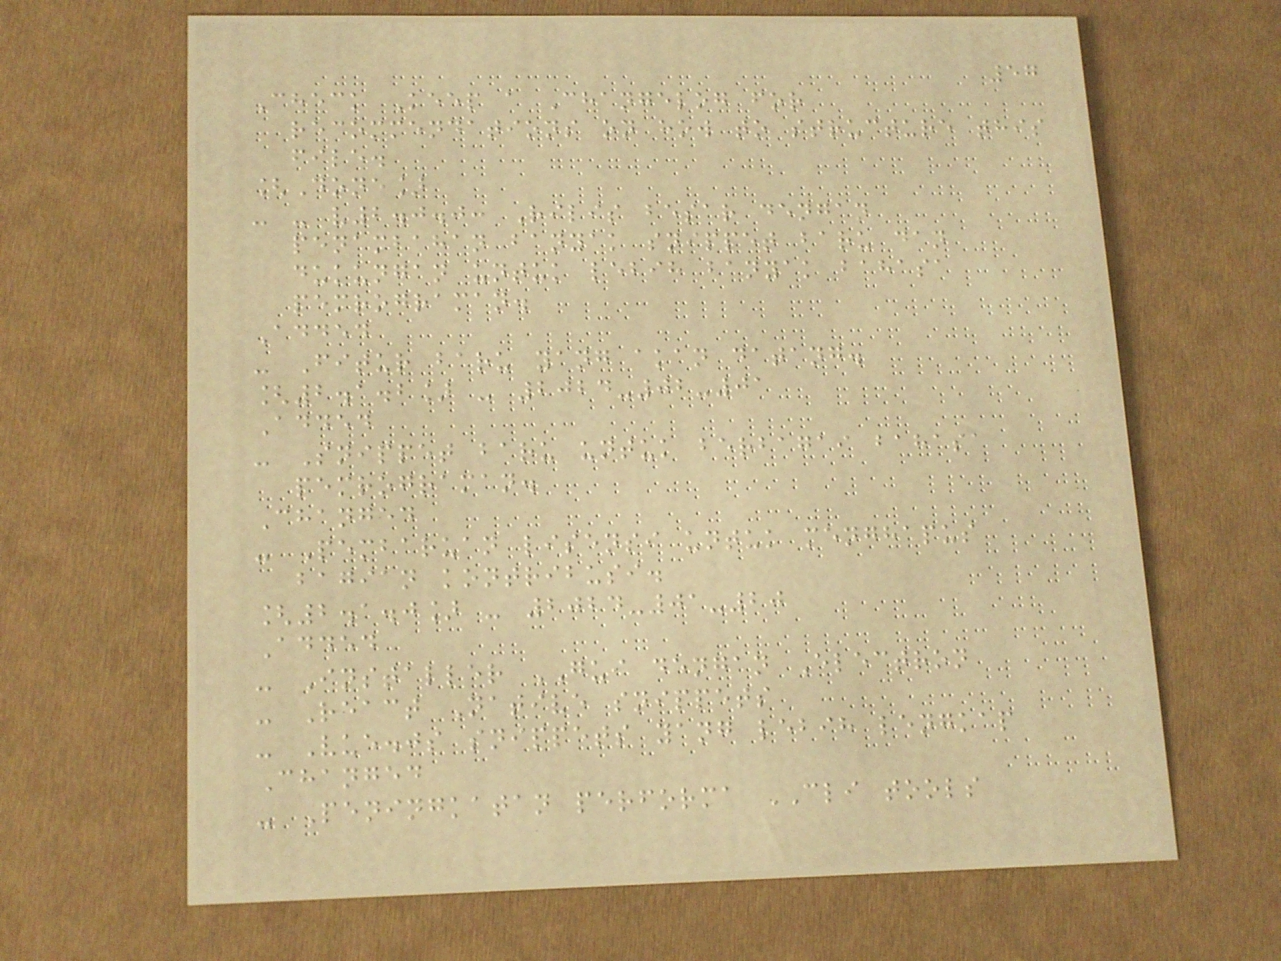57
Check Keep a Changelog for
recommendations on how to structure this
file.
[Done]
- - v2.0.0: Rilis besar dengan
penambahan banyak snippet baru dan
dukungan untuk lebih banyak bahasa
pemrograman.
Added
- Fitur baru yang akan datang.
[2.1.2] - 2024-02-01
Added
- Snippet baru untuk berbagai bahasa
pemrograman.
Changed
- Pembaruan lisensi untuk menghapus
bagian kontribusi.
[2.1.0] - 2024-01-20
Added
- Installer GUI dengan Electron
- React Native snippets
- Vue.js snippets yang lebih lengkap
Changed
- Peningkatan performa CLI tools
